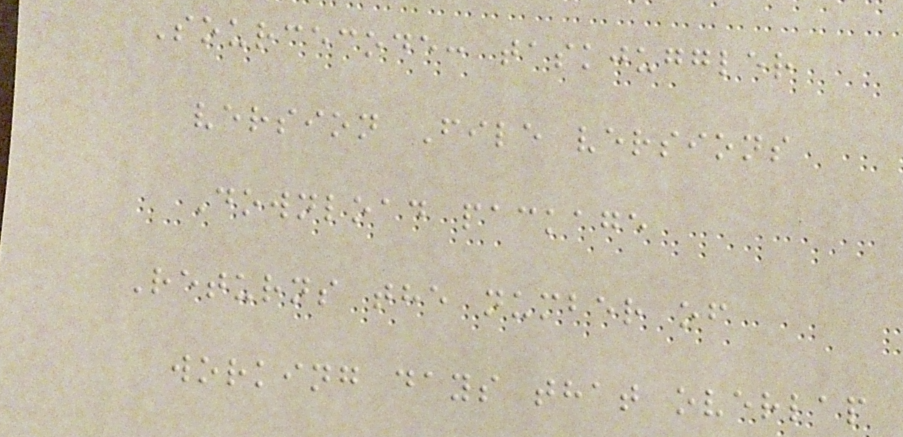Sourcecode: taskjuggler
version File versions
Download package
Returns the number of
working days that overlap
